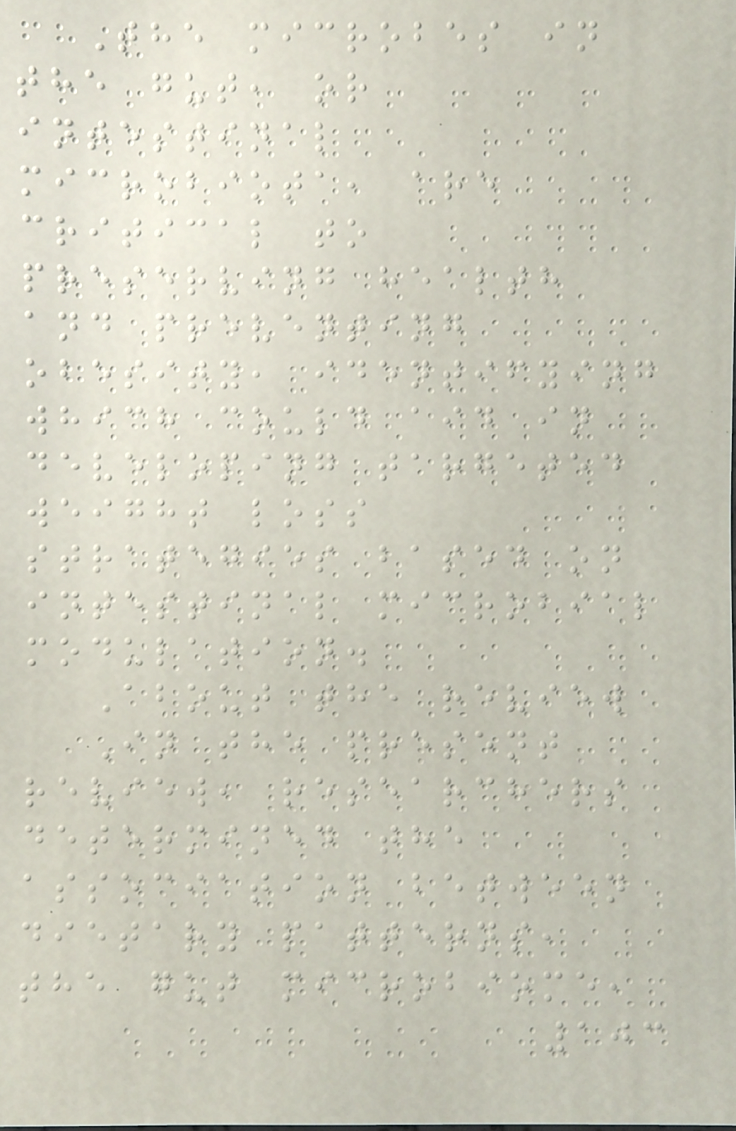The microbes in
the gut, or
intestinal
microbiota, are
critical to
preserving health
and preventing
obesity, identifying
which could aid in
developing targeted
weight loss
strategies based on
intestinal microbial
modulation.
About the review
In the present
review, researchers
determined the
association between
dietary patterns,
the gut microbiome,
103
